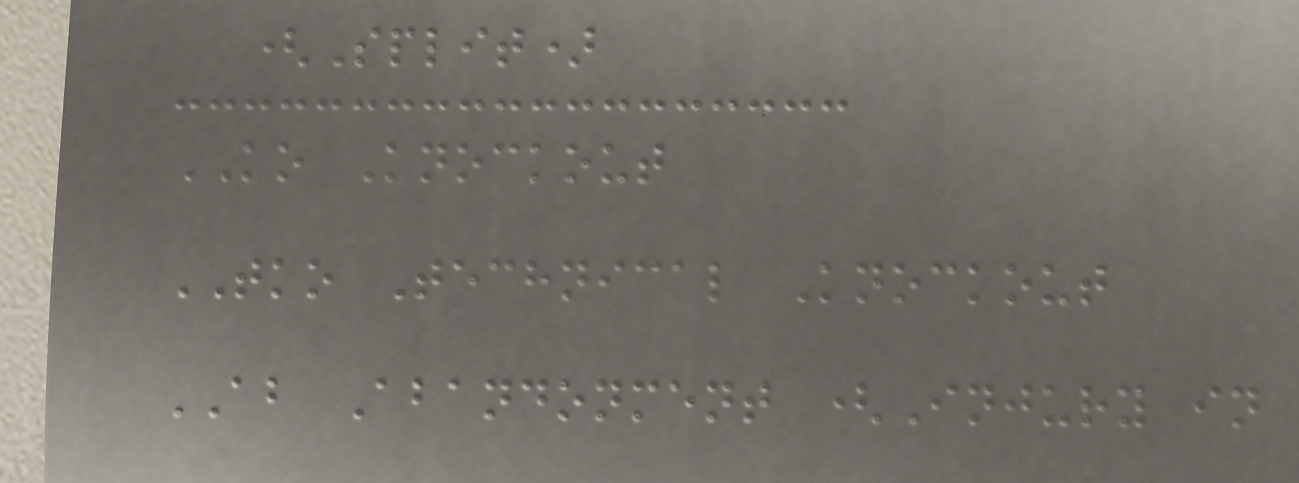(Split)
KO Knockout
TKO Technical Knockout
AB Abandonment (Injury in
